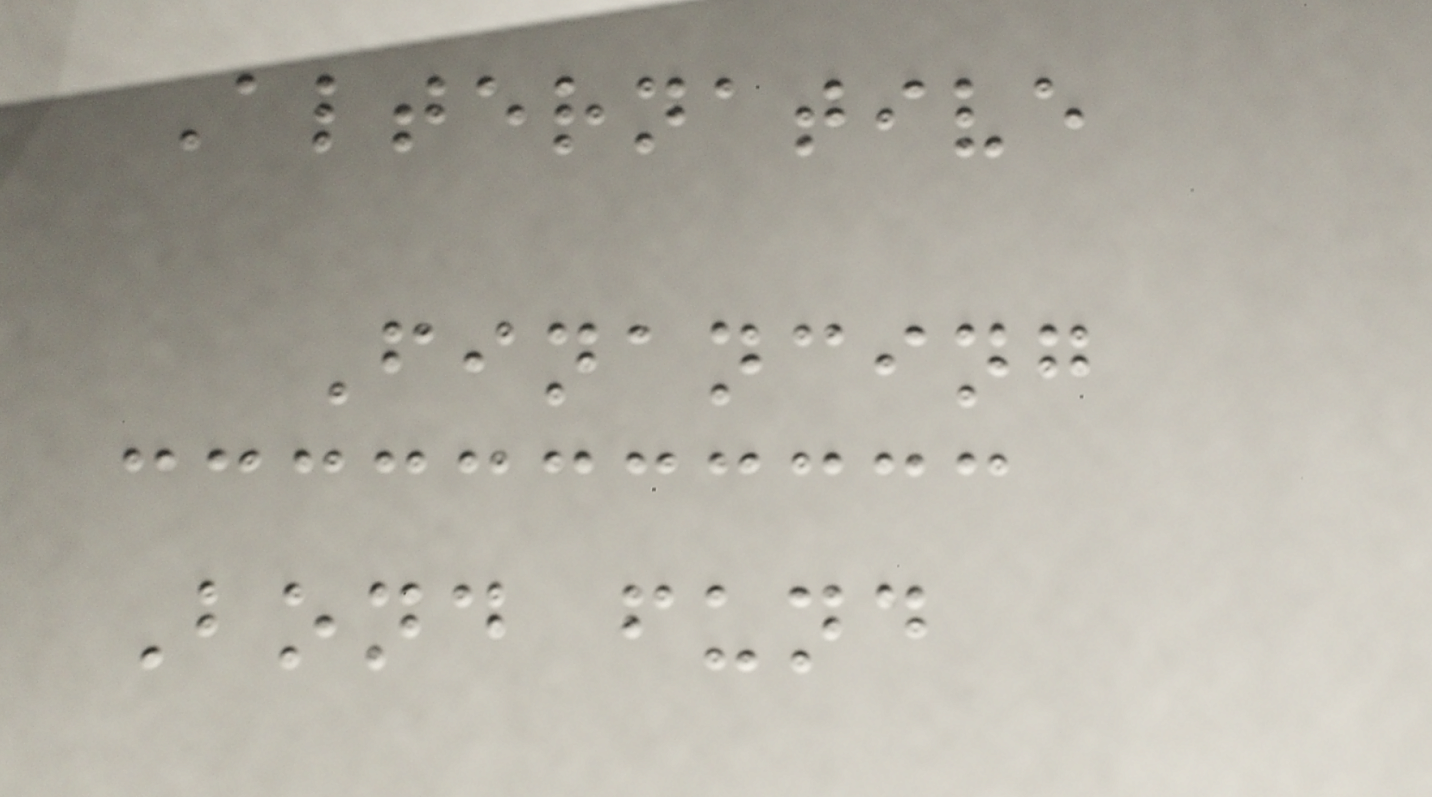Alternative
Financing
Bond fund
